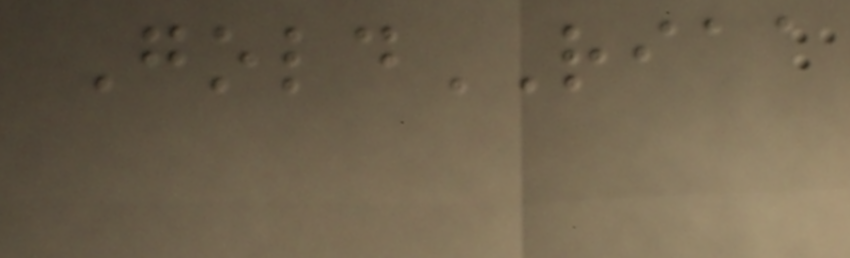GoldRIAA
